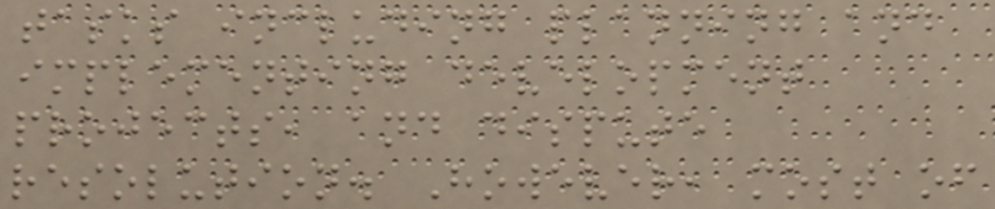tasks including planning and
implementing development
projects, and dispute
resolution. However, most of
